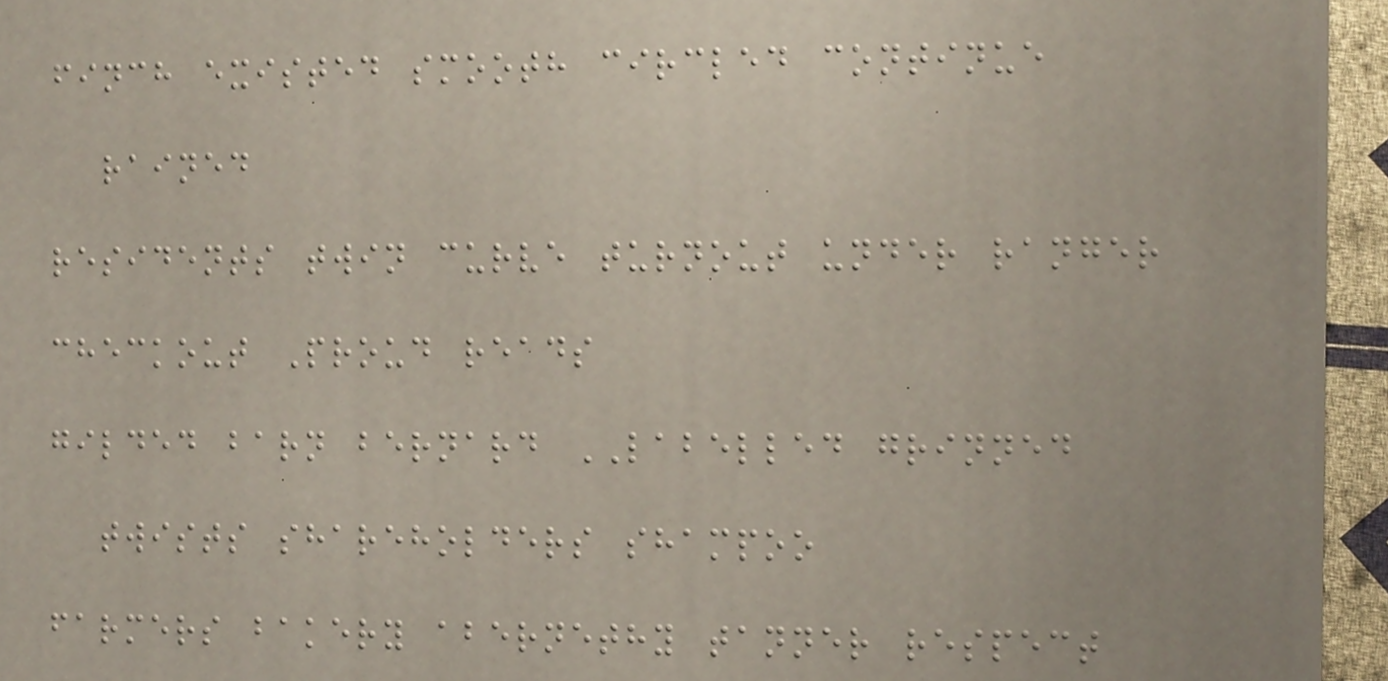finch existed smooth circled continue
rained
residents twin curve turnout under ranger
checkout Proud reads
gilded barn bernard LABELLED grinned
twists shareholders shampoo
farmers bakery abernethy tanner respect
